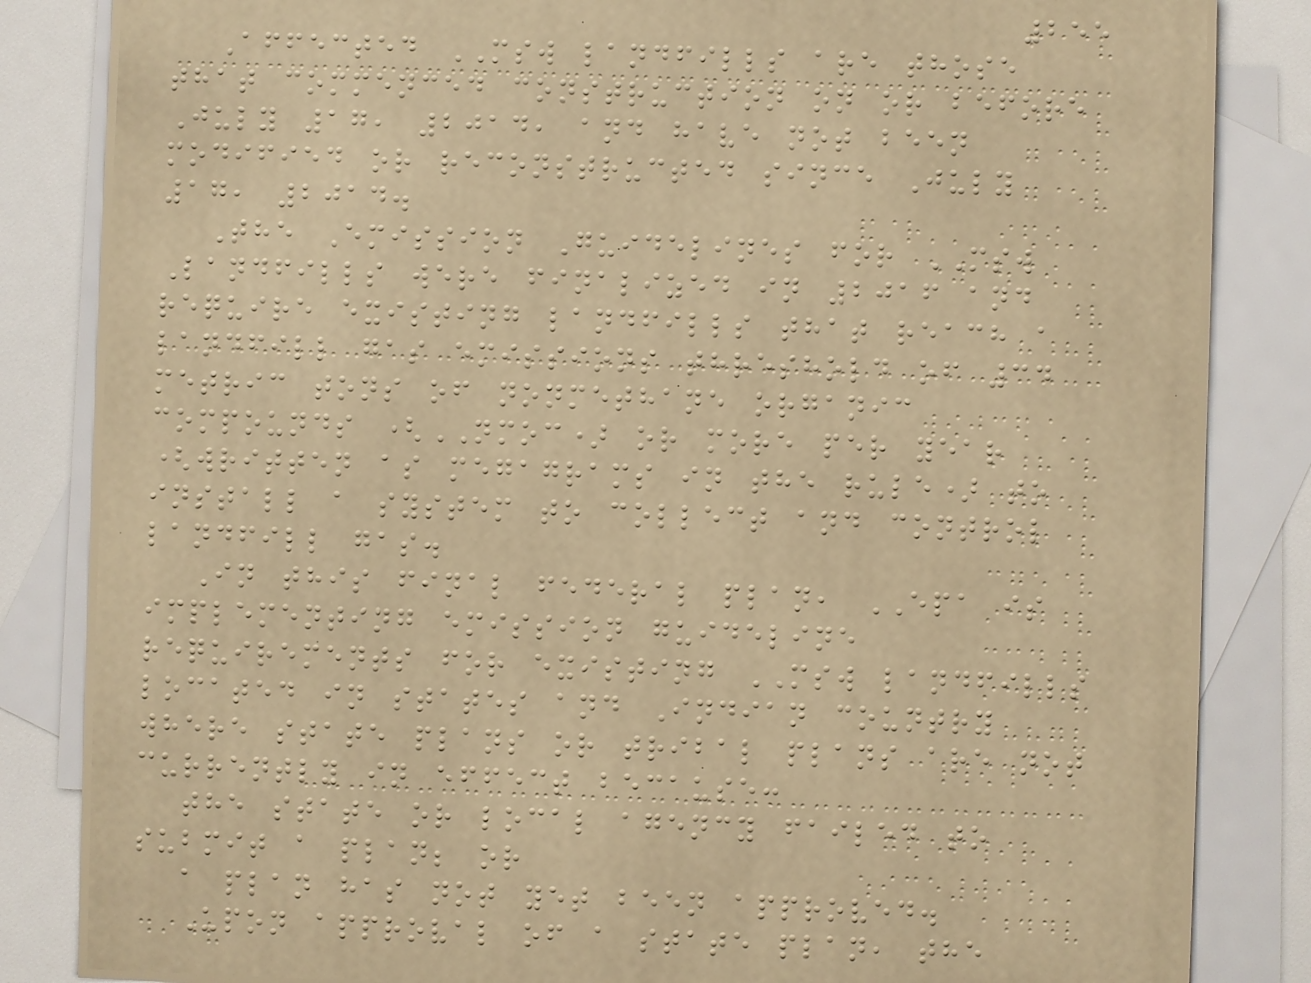255
Affected MSW landfills are those
that commenced construction on or before
July 17, 2014, and have not been
modified or reconstructed since July
17, 2014.
The Emission Guidelines for MSW
Landfills were finalized in 2016 and
require existing landfills that reach a
landfill gas emissions threshold of 34
metric tons of nonmethane organic
compounds (NMOC) or more per year
(written as megagrams in the rule) to
install a system to collect and control
landfill gas.
In this final federal plan, EPA is
implementing emission guideline
requirements for existing MSW landfills
located in states and Indian country
where state plans or tribal plans are not
currently in effect because:
the state or local agency failed to
submit a plan; or
a plan has not yet been approved.
Upon approval of a state plan, the
